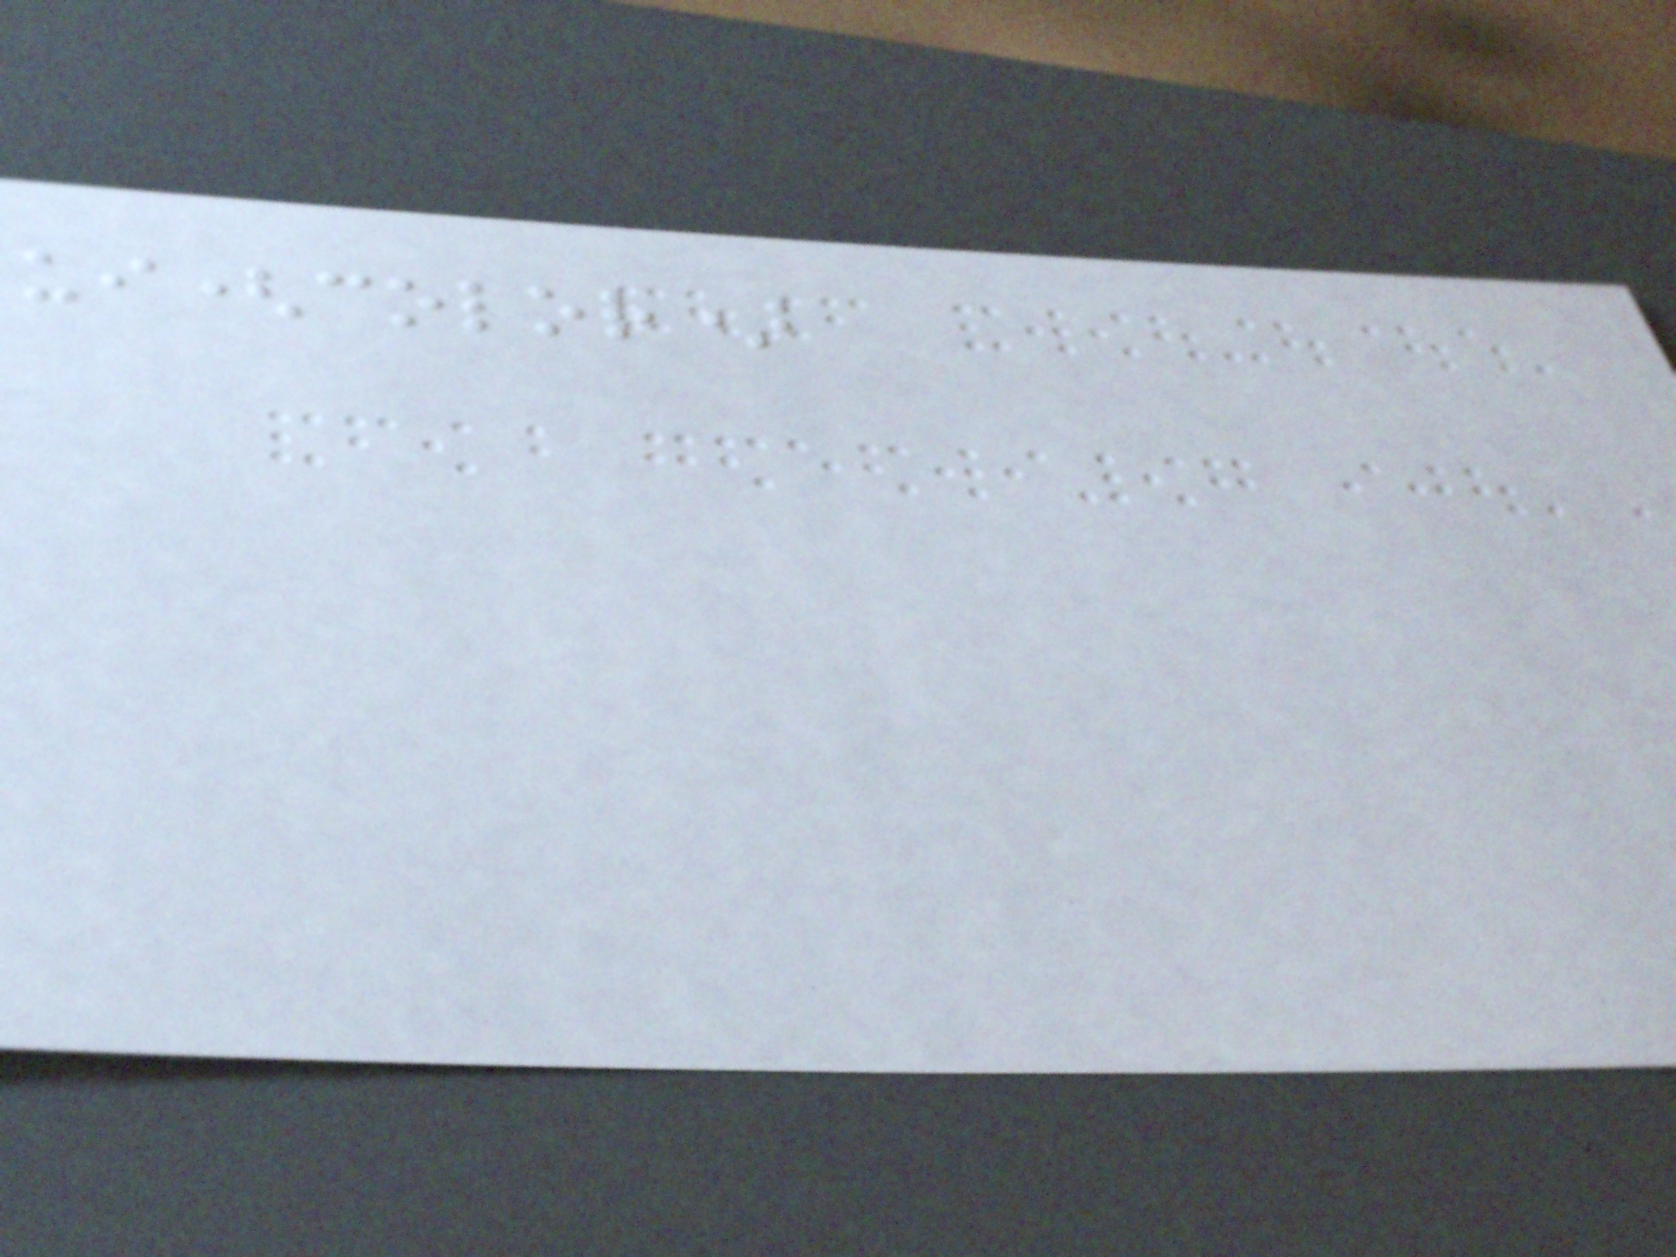ui(color)
